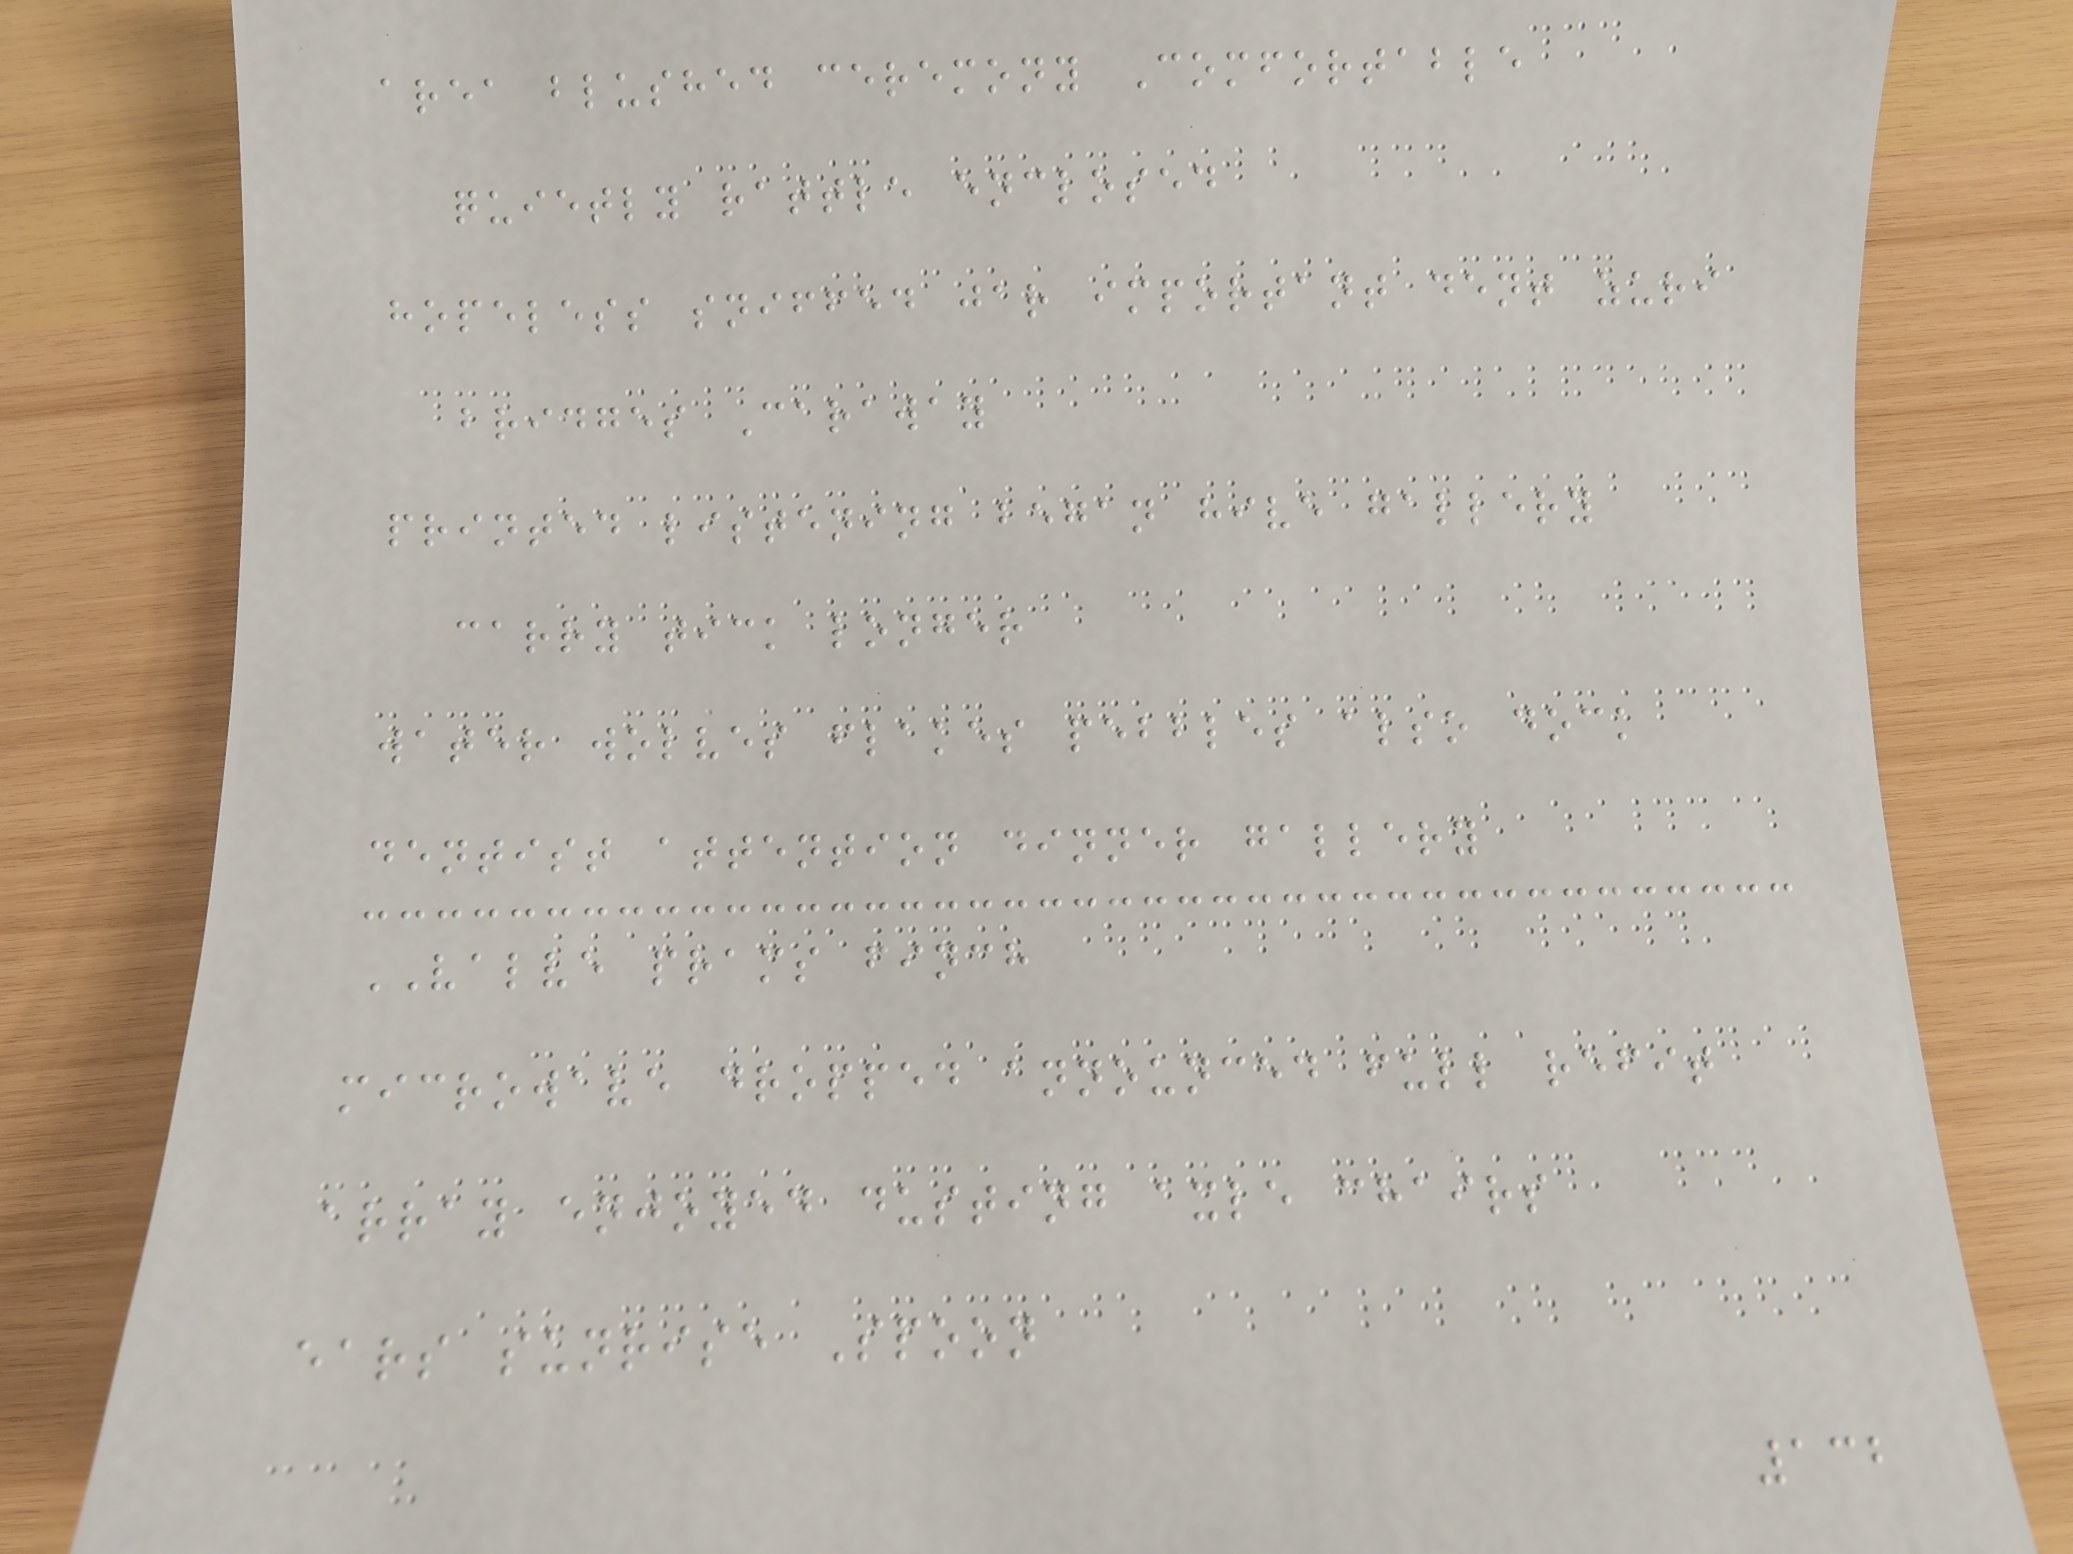area blushed ceremony Comfortable
quietly rattle enclosed
hopeless sniffed jar important dent zuri
bridges Caraway
printed listening began hive gallery
carry tick longer
water wolves flakes pebbles also dock
dentist attention dinner gallery
VALVE prams finch
microwave dropped announced full refit
array enjoyed dusting axle chairs
ears sunrise Spoon
132
